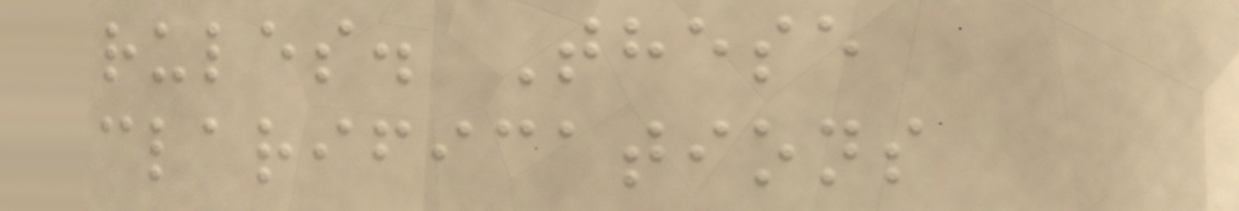rules. These
clarifications
